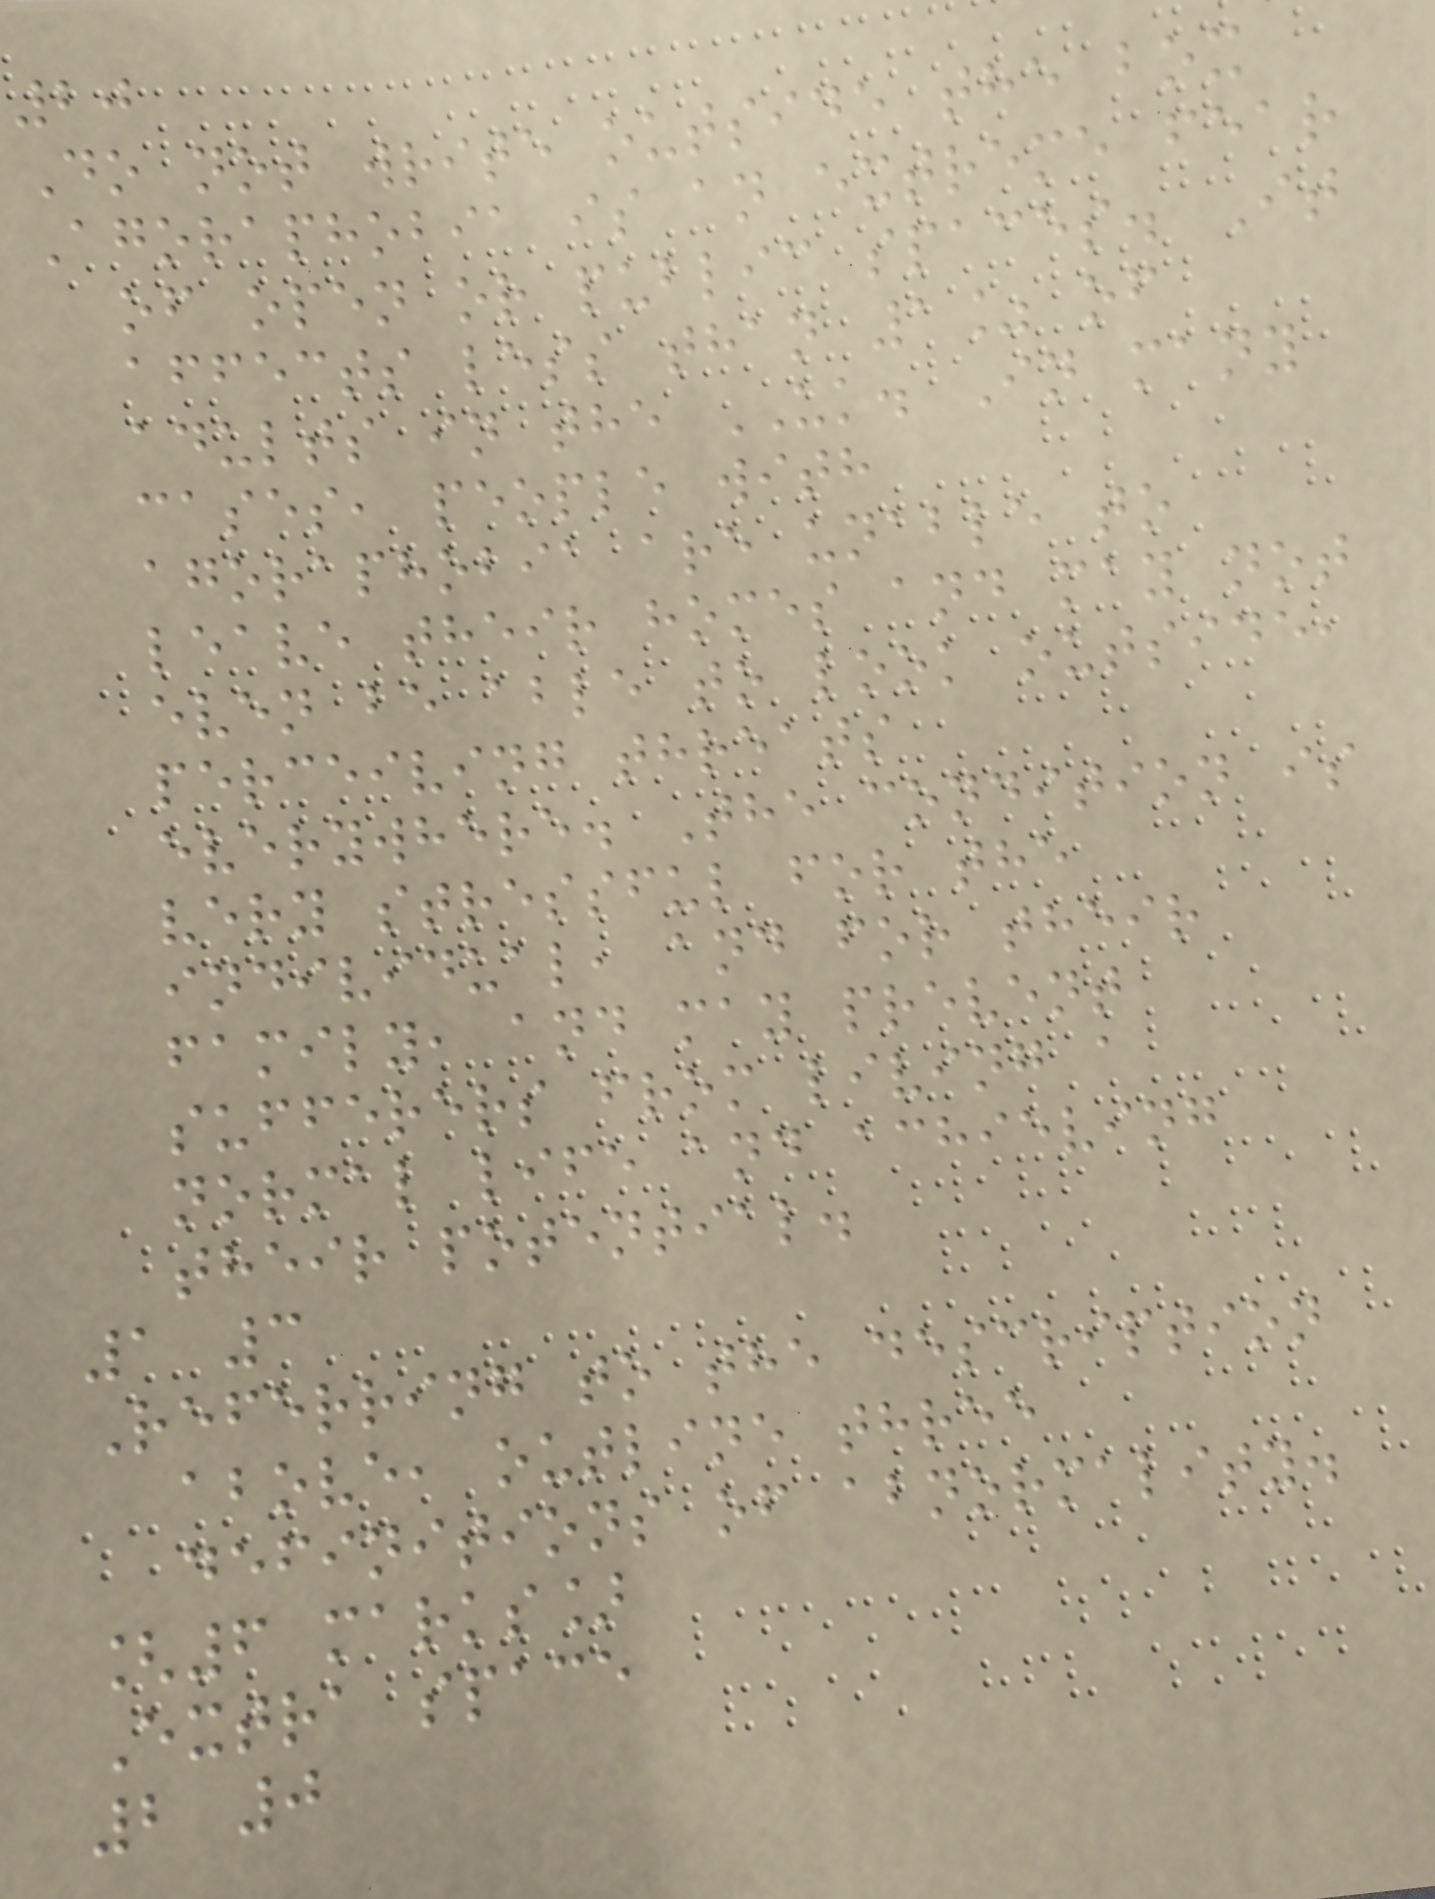20
Do not write outside the box
Agoraphobia is an extreme fear
of open or public spaces. It
affects less than 1% of
adults in the UK. In many
cases, people with
agoraphobia are unable to
leave their homes and may not
even be able to look outside,
perceiving threats
everywhere. The condition is
very stressful for the
individual, and for their
family, and may prevent
sufferers from living a
normal life and achieving
their potential.
1 3
Referring to the description
above, outline three
definitions of abnormality.
[6 marks]
Extra space
2 0
